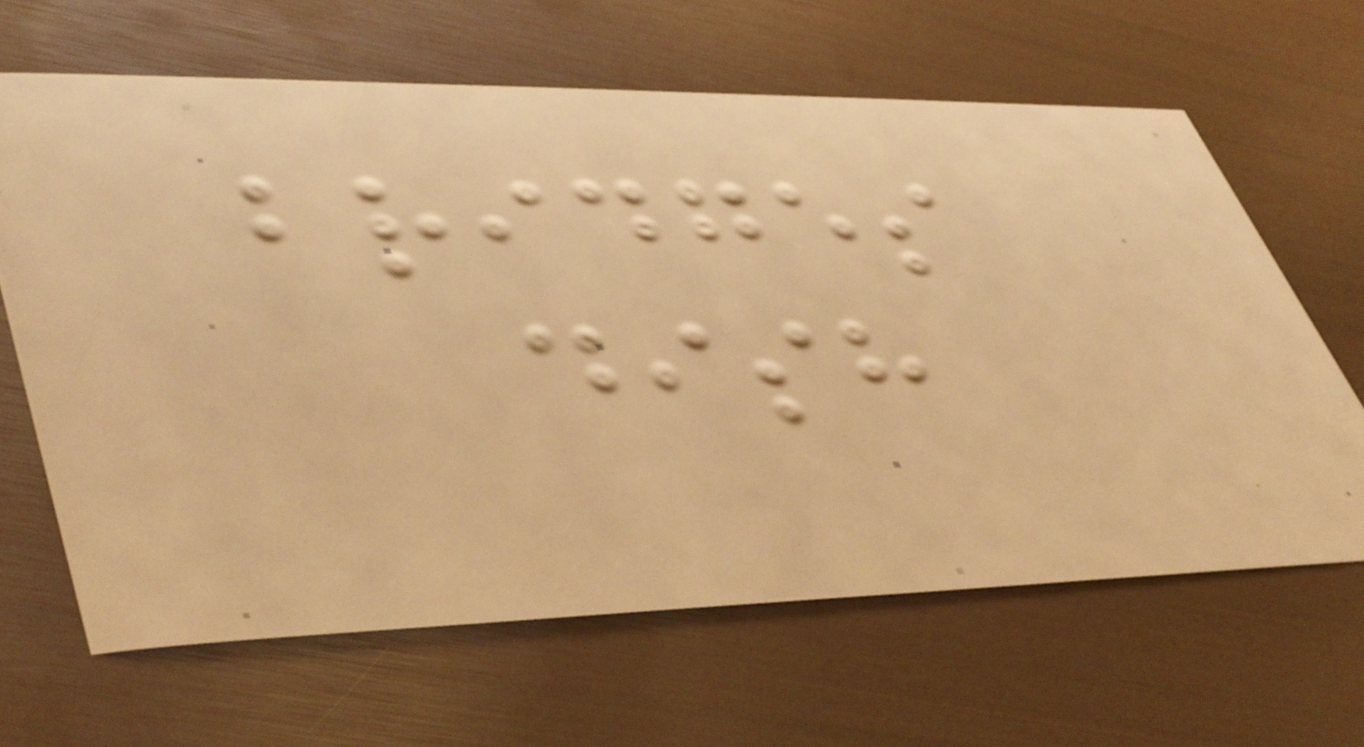bridges
dish
